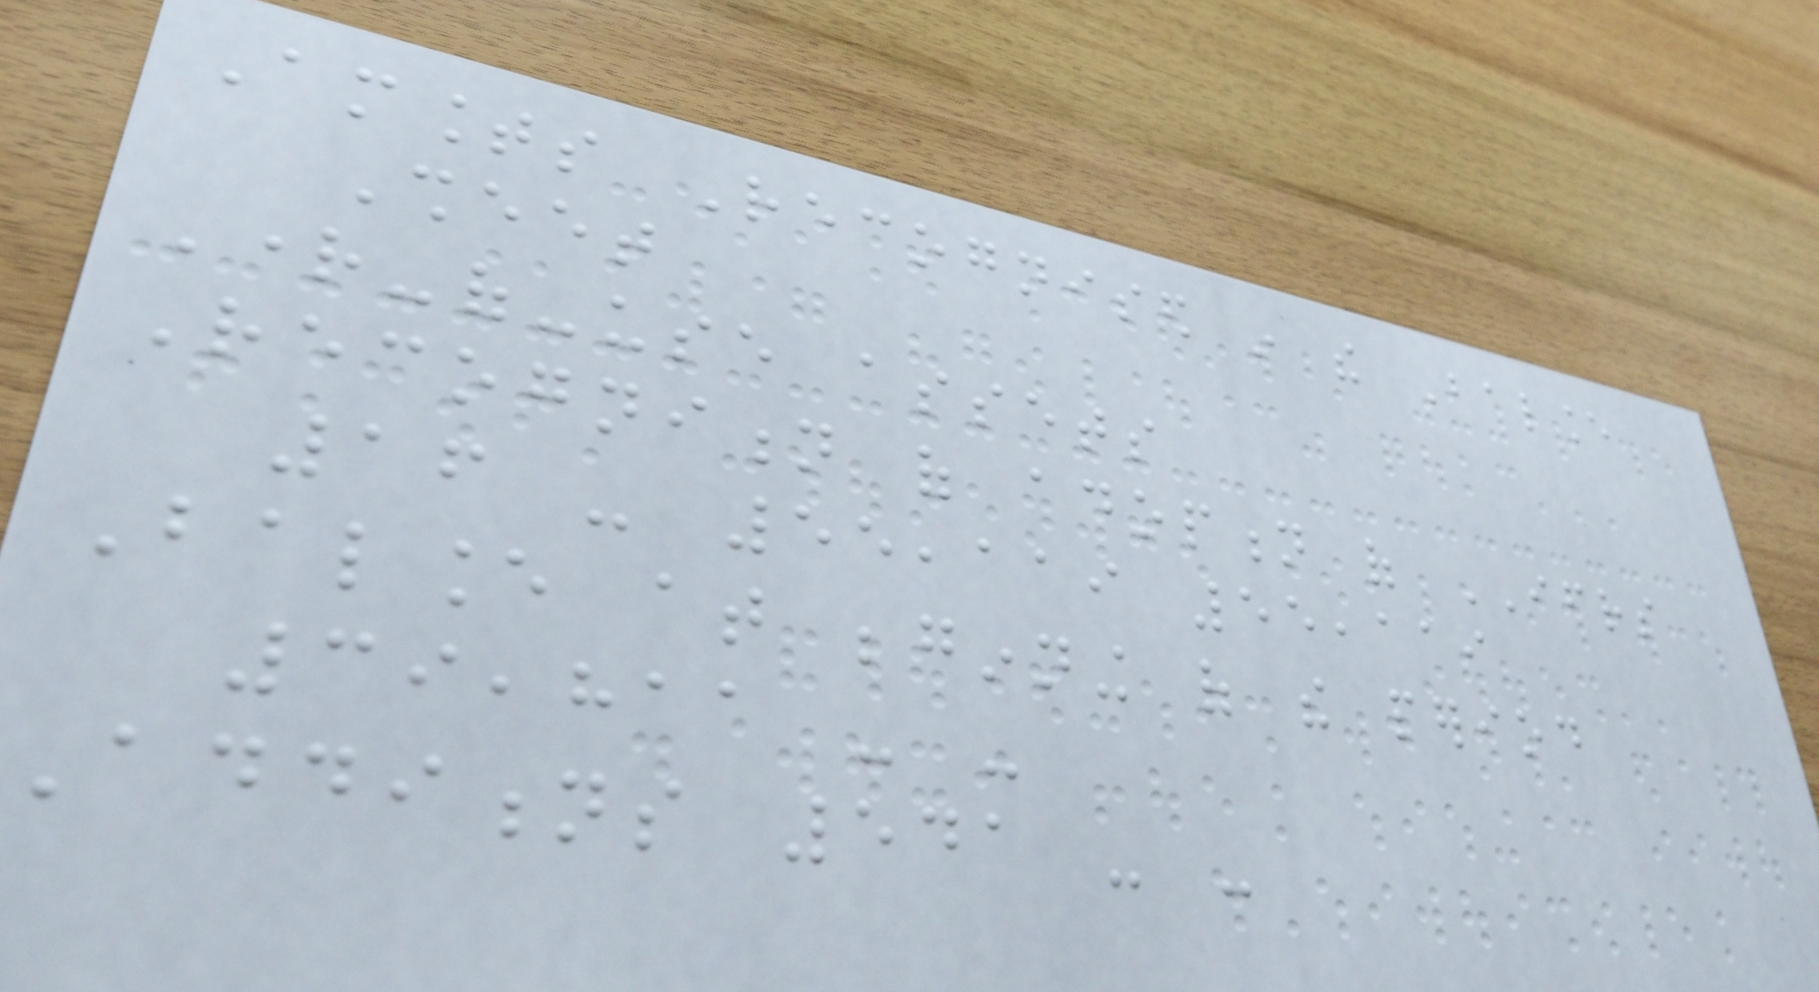Amounts Recognised in the Balance
Sheet
Right-of-use assets
Recognition of adoption of IFRS
16 - 55,119 55,119
Balance at beginning of the period
39,811 - -
Additions 541 - -
